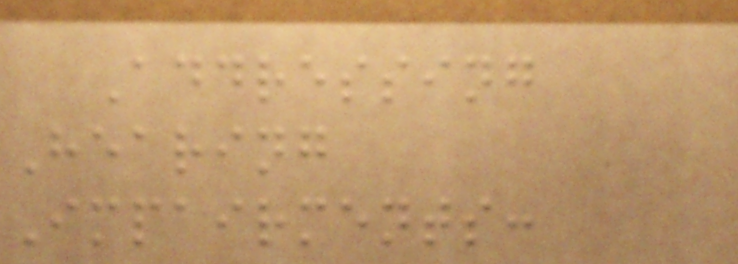Addressing
Hearing
Impairments:
